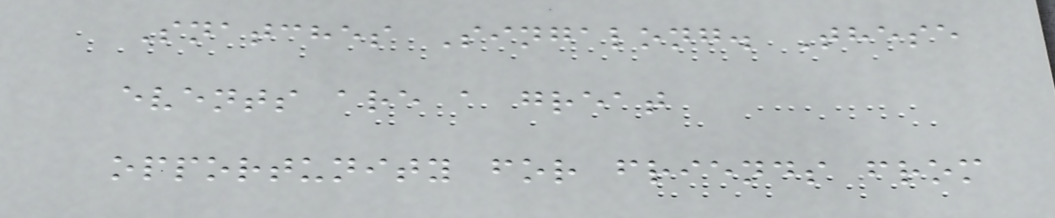Snatches Singalong. These
events are a great
opportunity for friends from
